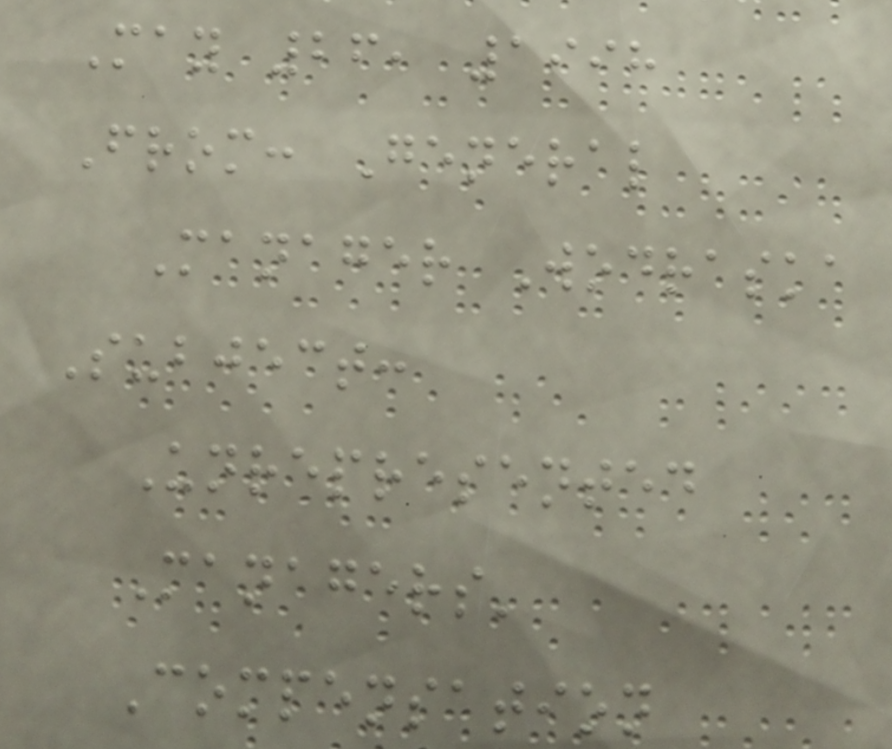May 26, 1998
From: General
Manager Wodraska
Subject:
Unrepresented
Managers'
Compensation
